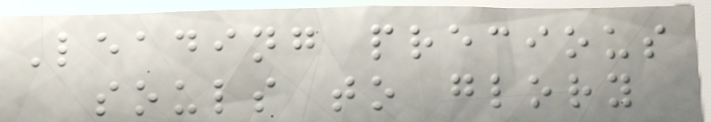Leading precious
souls to glory
